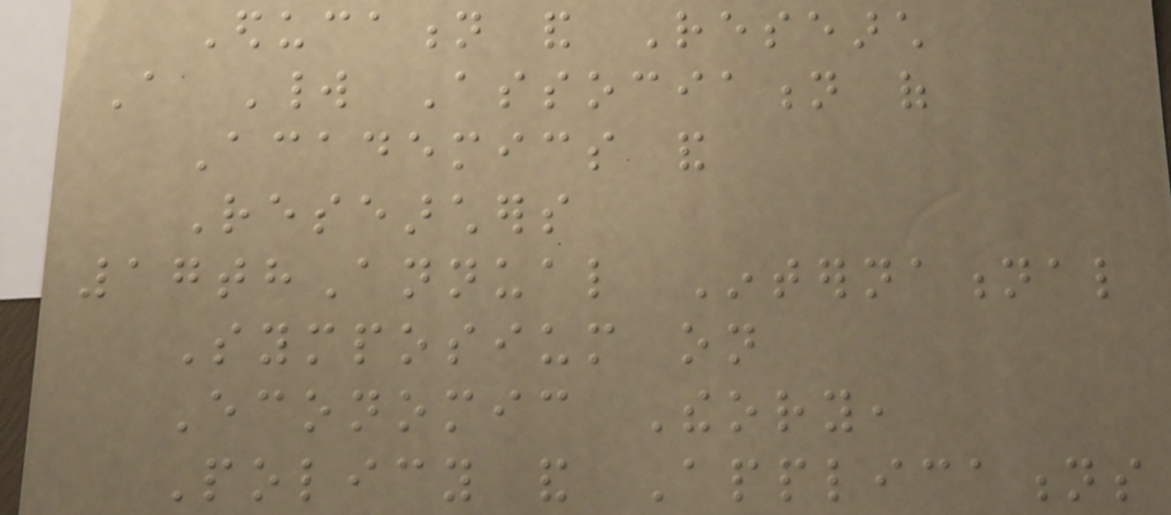Education and Research
A World Association of
Academics and
Researchers
17thAnnual International
Symposium on
Economic Theory,
Policy and Applications
